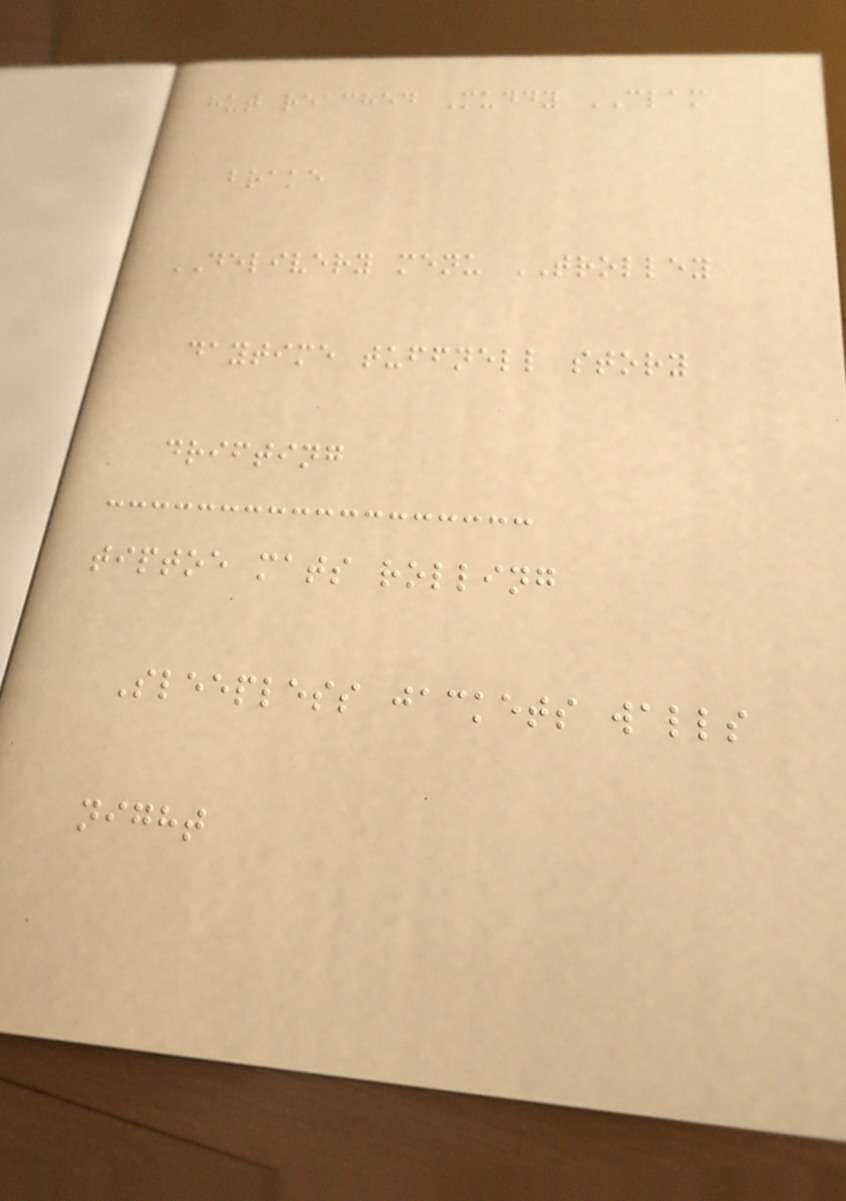hut reached Muddy CLAM
brake
DELIVERY menu TROLLEY
daytime tuffnell story
drifting
tiptoe mats rolling
Sleepless jackets walls
night
